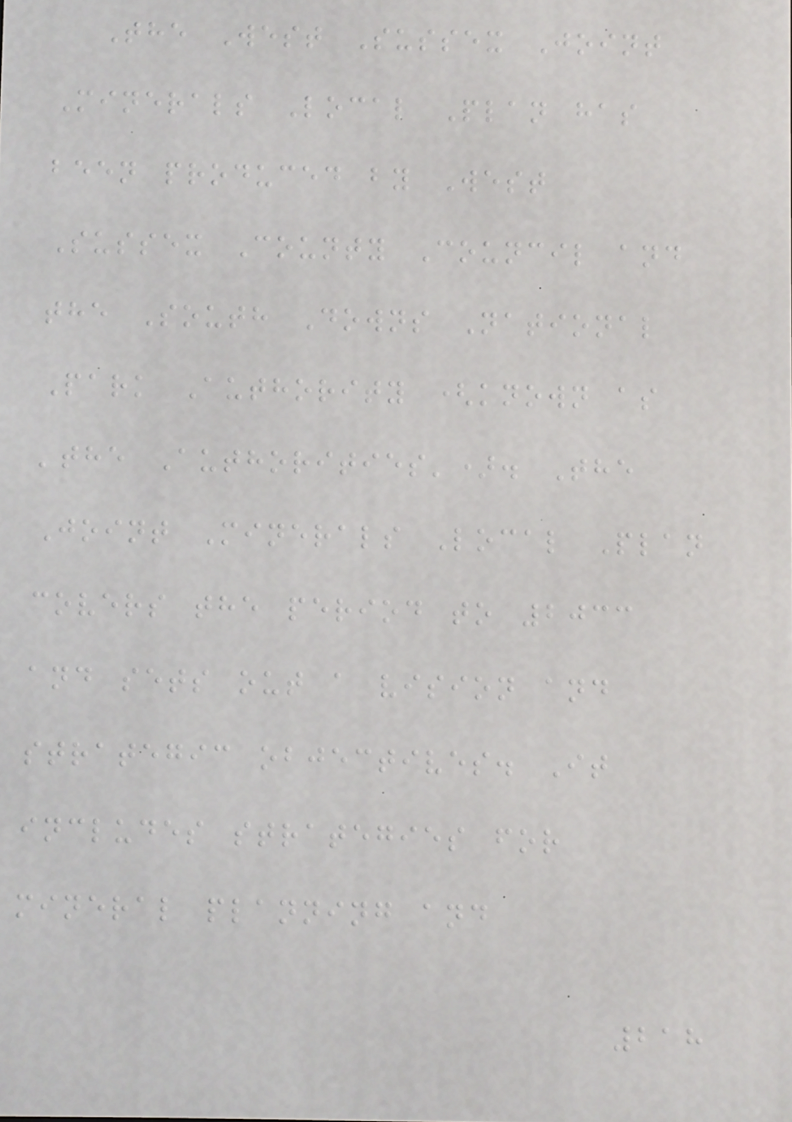The West Sussex Joint
Minerals Local Plan has
been produced by West
Sussex County Council and
the South Downs National
Park Authority (known as
'the Authorities'). The
Joint Minerals Local Plan
covers the period to 2033
and sets out a vision and
strategic objectives. It
includes strategies for
mineral planning and
218
